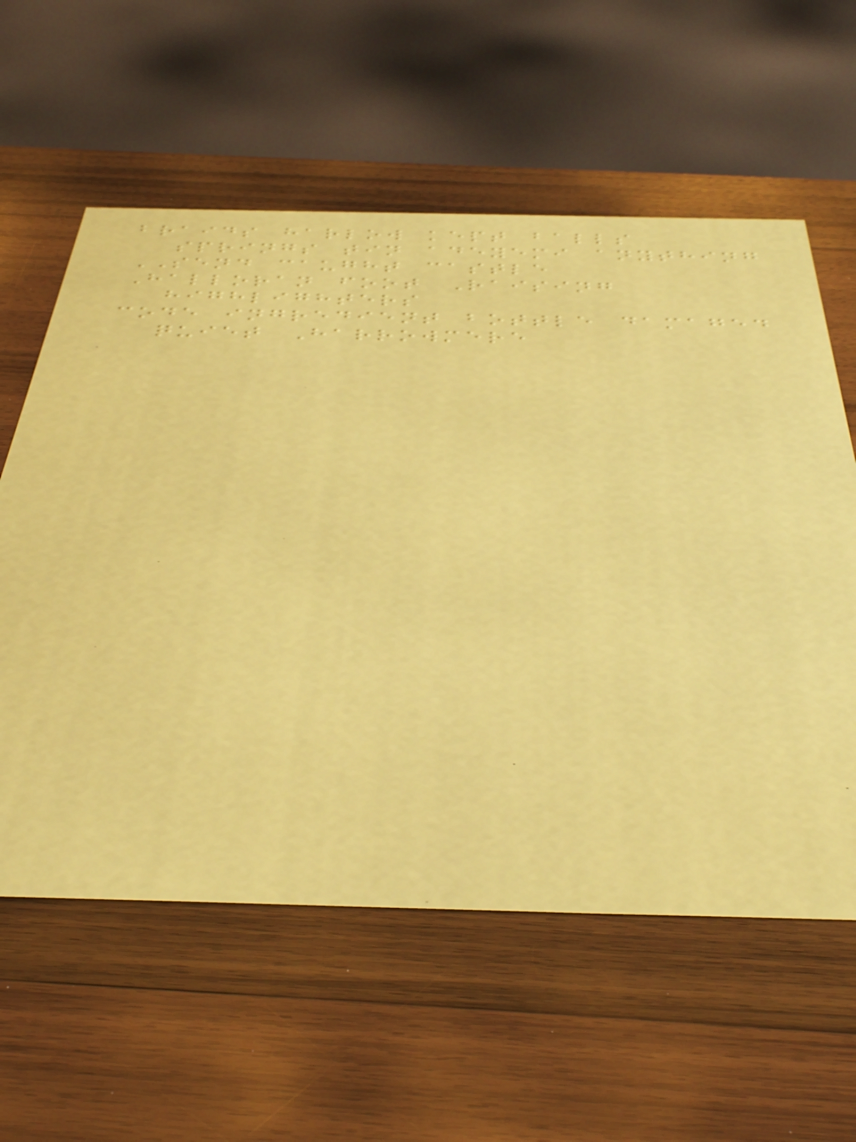braids harlow kept balls
springs tin adeyemi anything
SEND caught castle
Halloran foot Raising
highlighters
code ingredient bottle damaged
quiet Harrowmere
